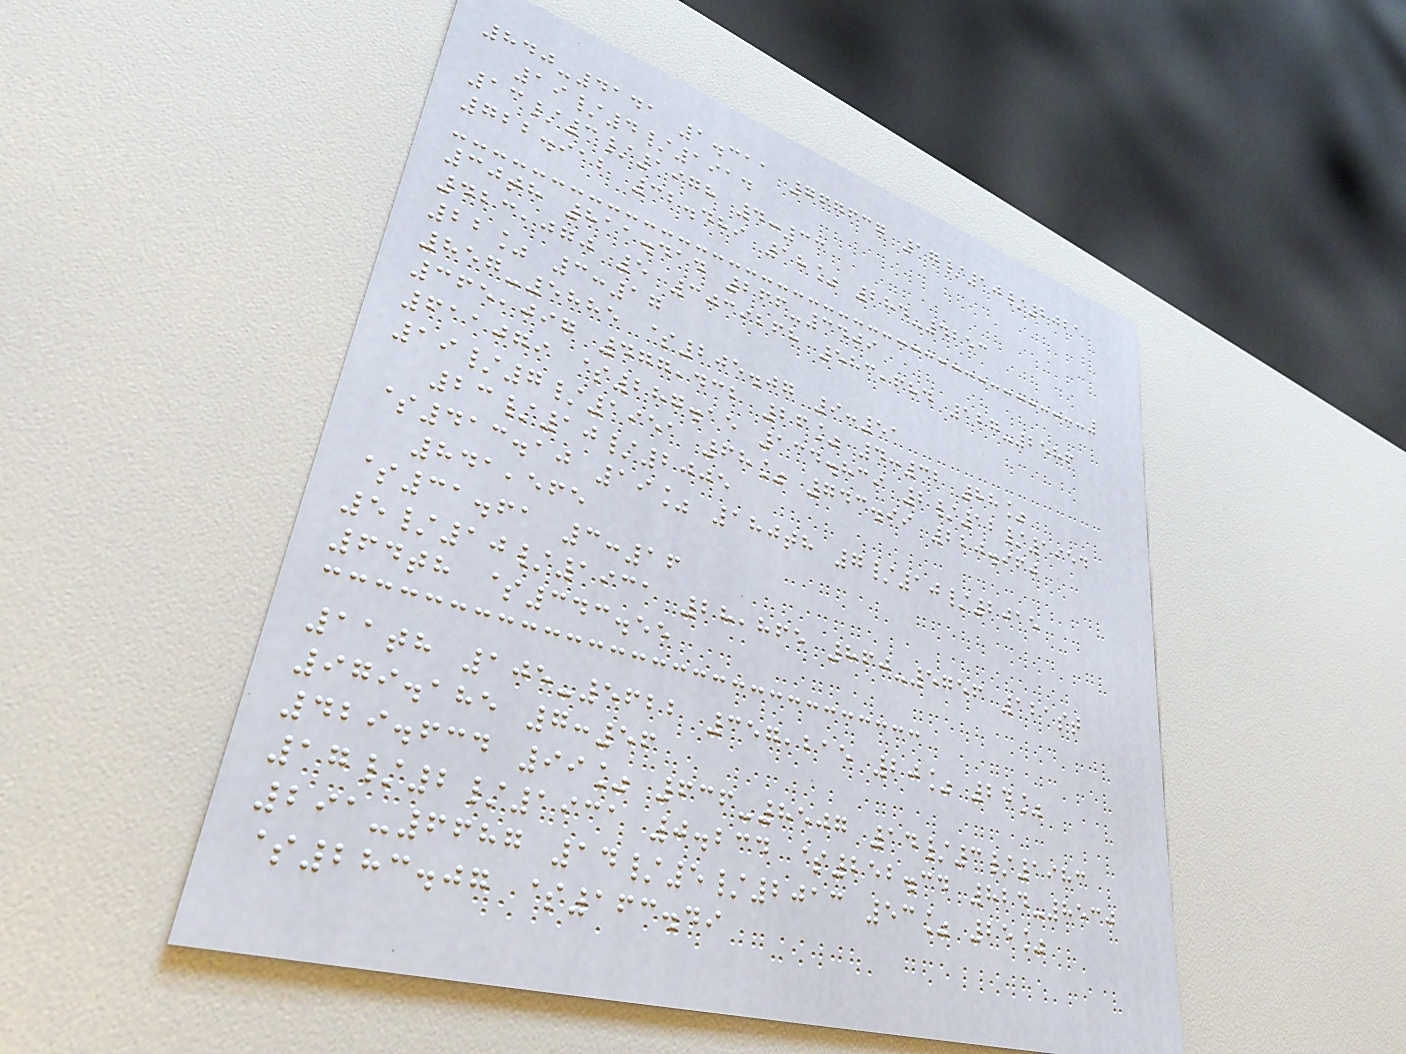840-4141 1.311 767637 17/10/2021
19/4/1914
13/3/1978 4:33
722.912 32.489 18% 284-4253
30th 811.414 266-3409
423,070 5 3039268 583,684 127-2586
22% 3:17
857-5885 $205.07 9:51
365,097 477,432 26% 4:32 88%
611079 $287.15 134.839 2/12/1954
19/7/1951 68% 743.99 220.960
23/10/2005
$413.10 19% 180th 7/10/2015
841,565
$31.61 3:16
5/10/1931 28,865 860-5756 121st
64th $343.55
11th 105-5622 357,215 20% 24%
979.185 7:56
429.634 99% 636-8507 14/3/1983
17/2/1931 0.234 $252.34 824-8530
291-6687 14/5/2013 53% 25%
$283.07 $163.49
